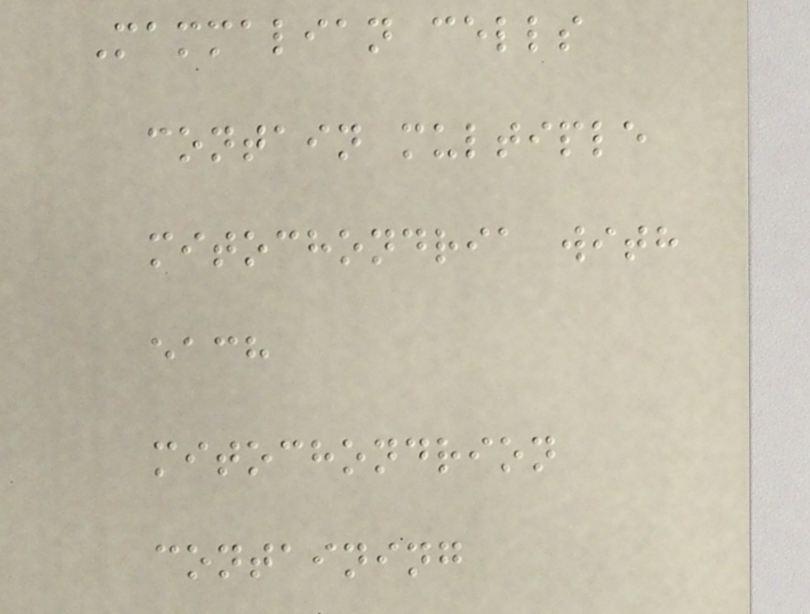Mammalian cells
contain multiple
mitochondria with
each
mitochondrion
containing
